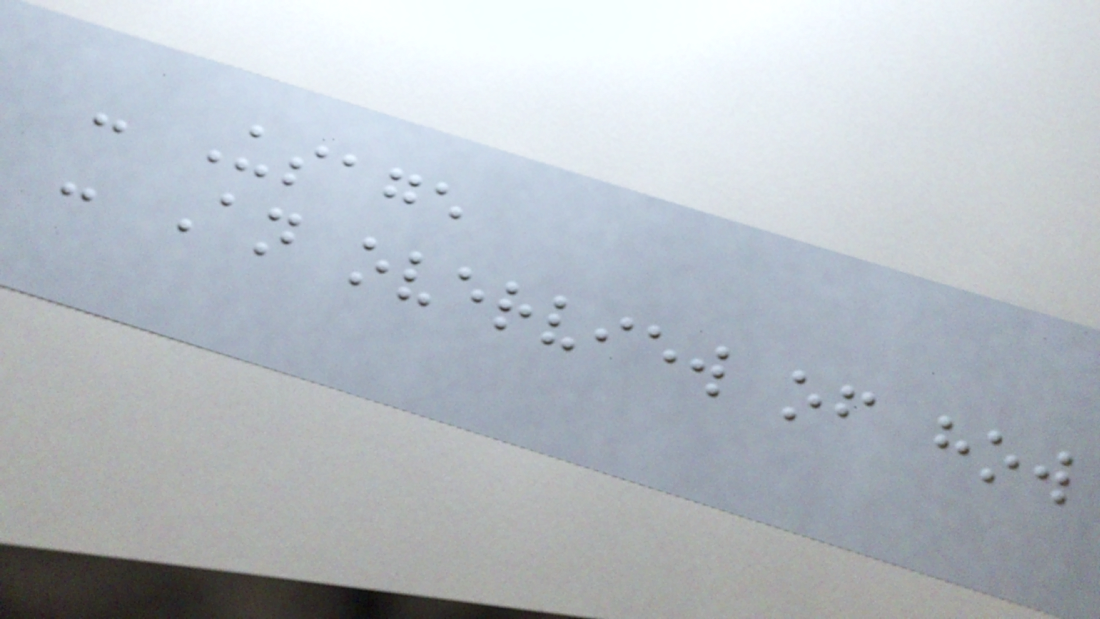- Usage
- An overview of how
